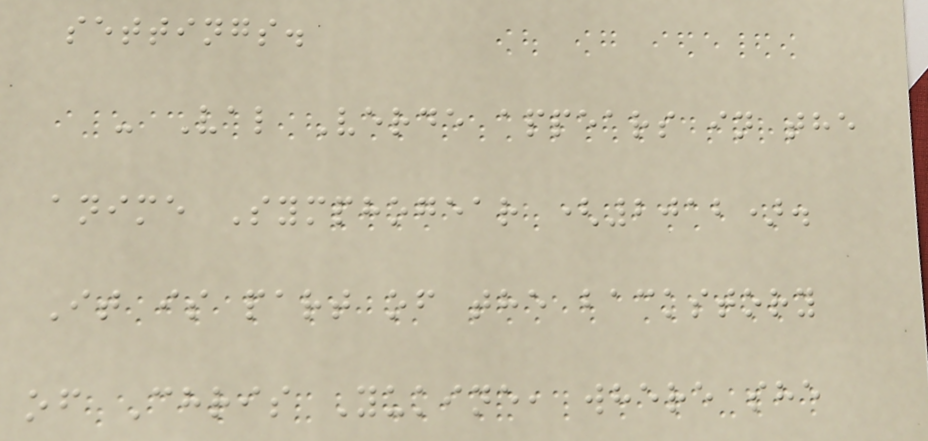settings.
- Val Verde appears in the
anime Symphogear (2012).
It is part of the backstory
of Chris Yukine, where she
